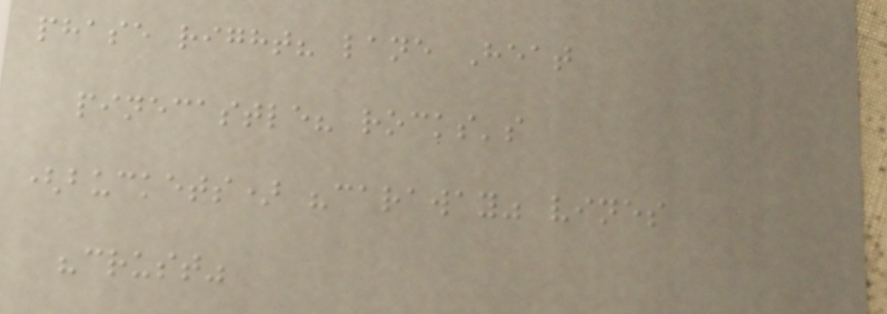phase right? lane Heat
pinecastle? rocks's
(buckets) "caraway" vines
"crust"
